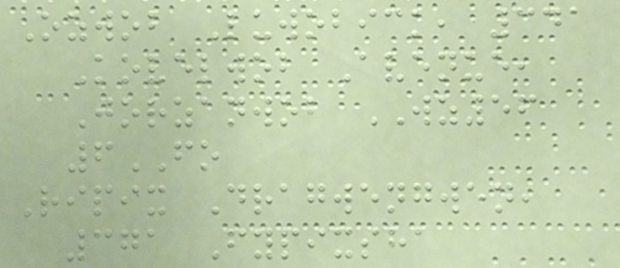Ozwob Luwobick, 341
Kovelwob Avenue,
Jorzanwob WZ56
6FO
Ripix Dragwengwen,
371 Fypixsha
